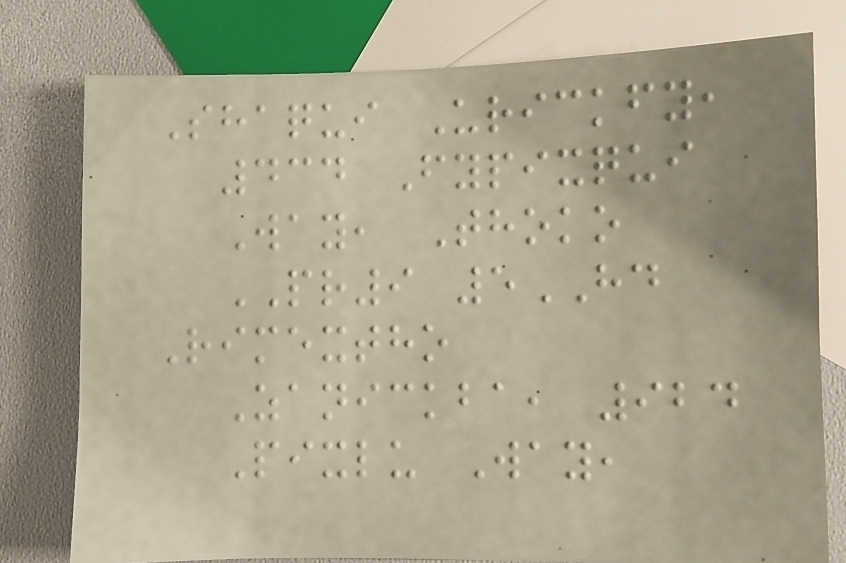Shaqui Urickfy,
434 Fypixqui
Way, Thoko
PR9 5HD
Rimextho
Zanickba, 924
Pixlu Way,
